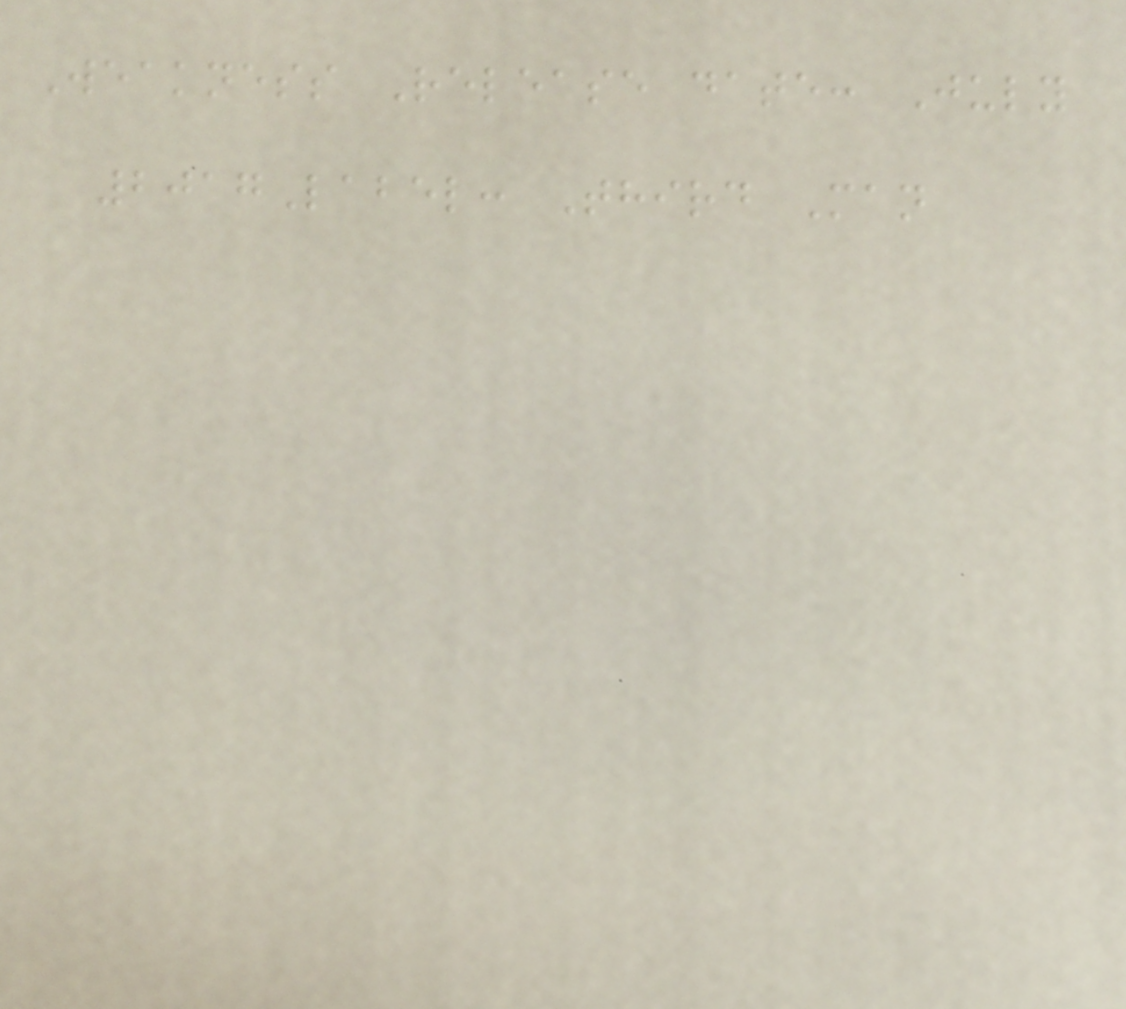Weakness Release date: July
2017Label: Third Man
